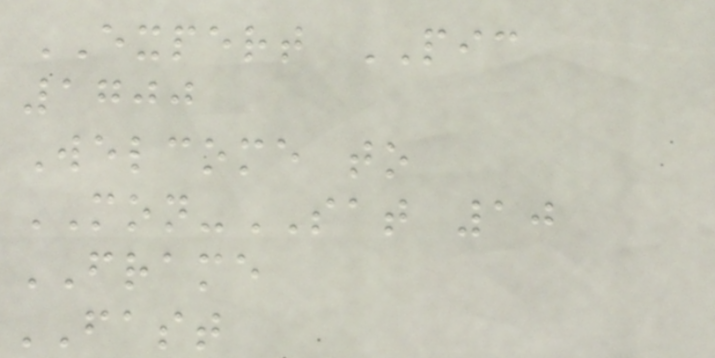EXPERT PIC
1700
Welcome to
MON-SAT 10
FRAME
FAST
